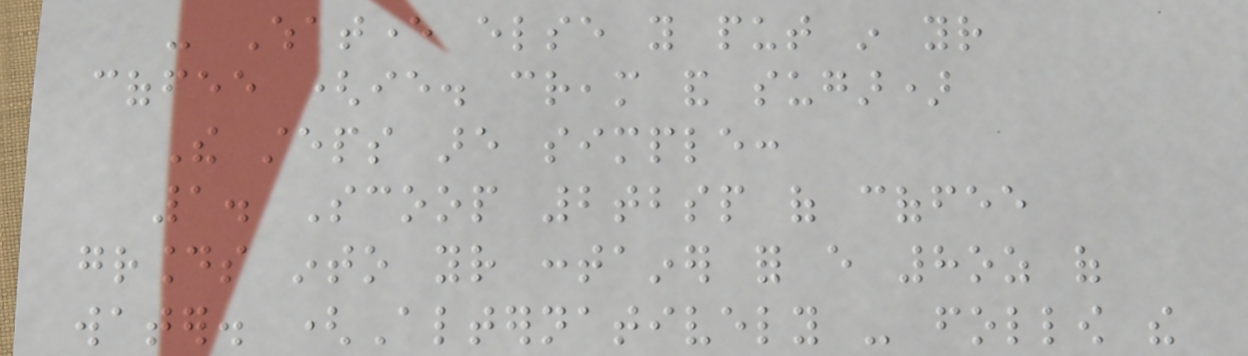- Whatever else you put in your
coffee (ie. cream and sugar)
The steps are simple:
1. Scoop 2tbsp of coffee
grounds into your container for every 8oz of
water. (Alternatively - follow the
